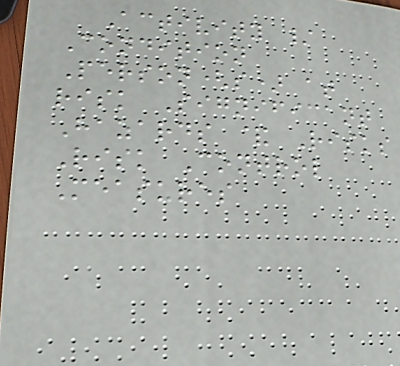Activity /
Condition
Person(s) at
risk Significant
Hazards & Risks
Risk Control
Measures
